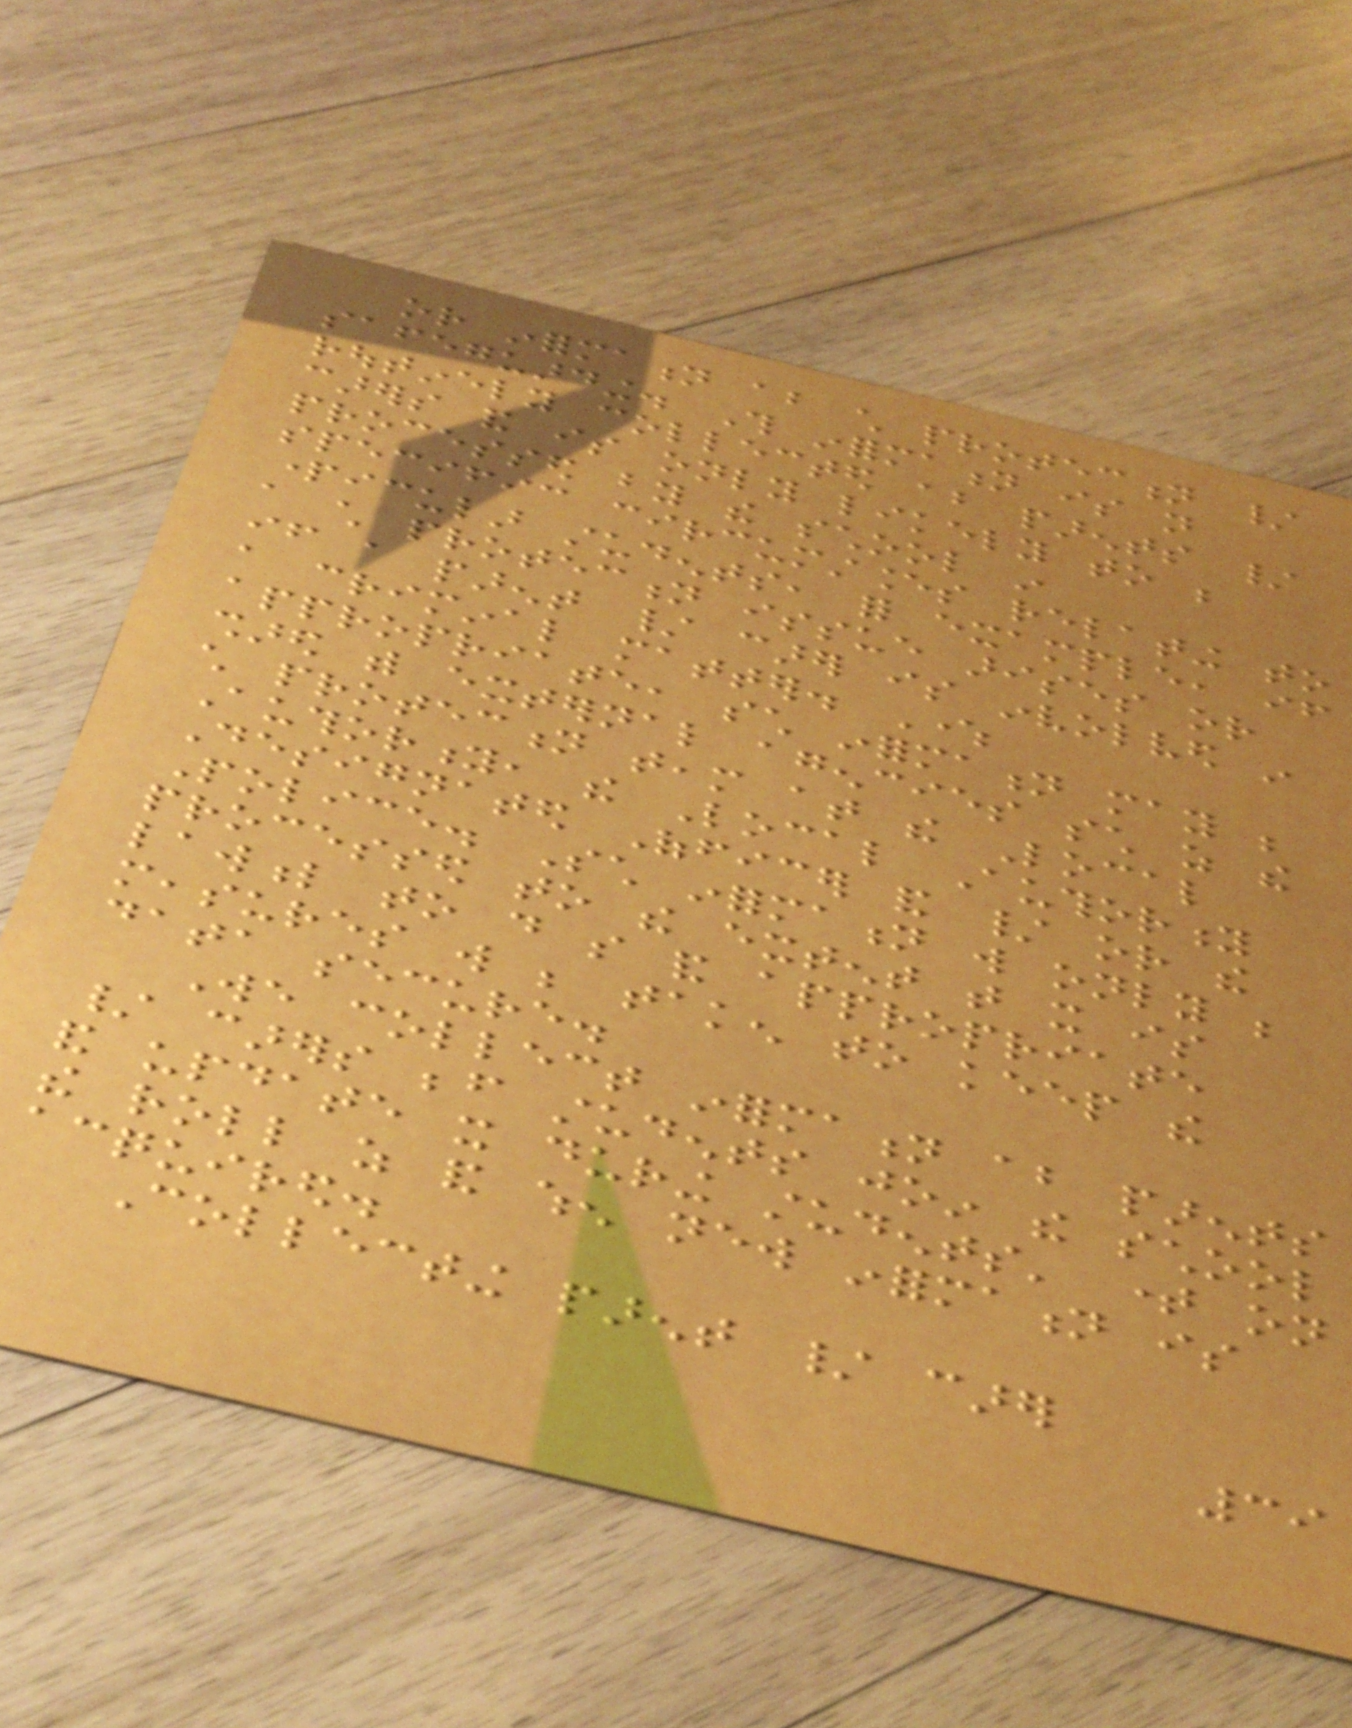or information about child protection /
safeguarding. This information is not
routinely collected about parents /
carers and is only likely to be
processed by the school in
specific circumstances relating to
particular students, for example, if
a child protection issue arises or
if a parent / carer is involved in
a criminal matter. Where
appropriate, such information may be
shared with external agencies such as the
child protection team at the Local
Authority, the Local Authority
Designated Officer and / or the
Police. Such information will only be
processed to the extent that it is
lawful to do so and appropriate
measures will be taken to keep the
data secure.
We collect information about parents
/ carers before students join the school
and update it during students' time on
the roll as and when new information is
acquired.
Collecting parent / carer
39
